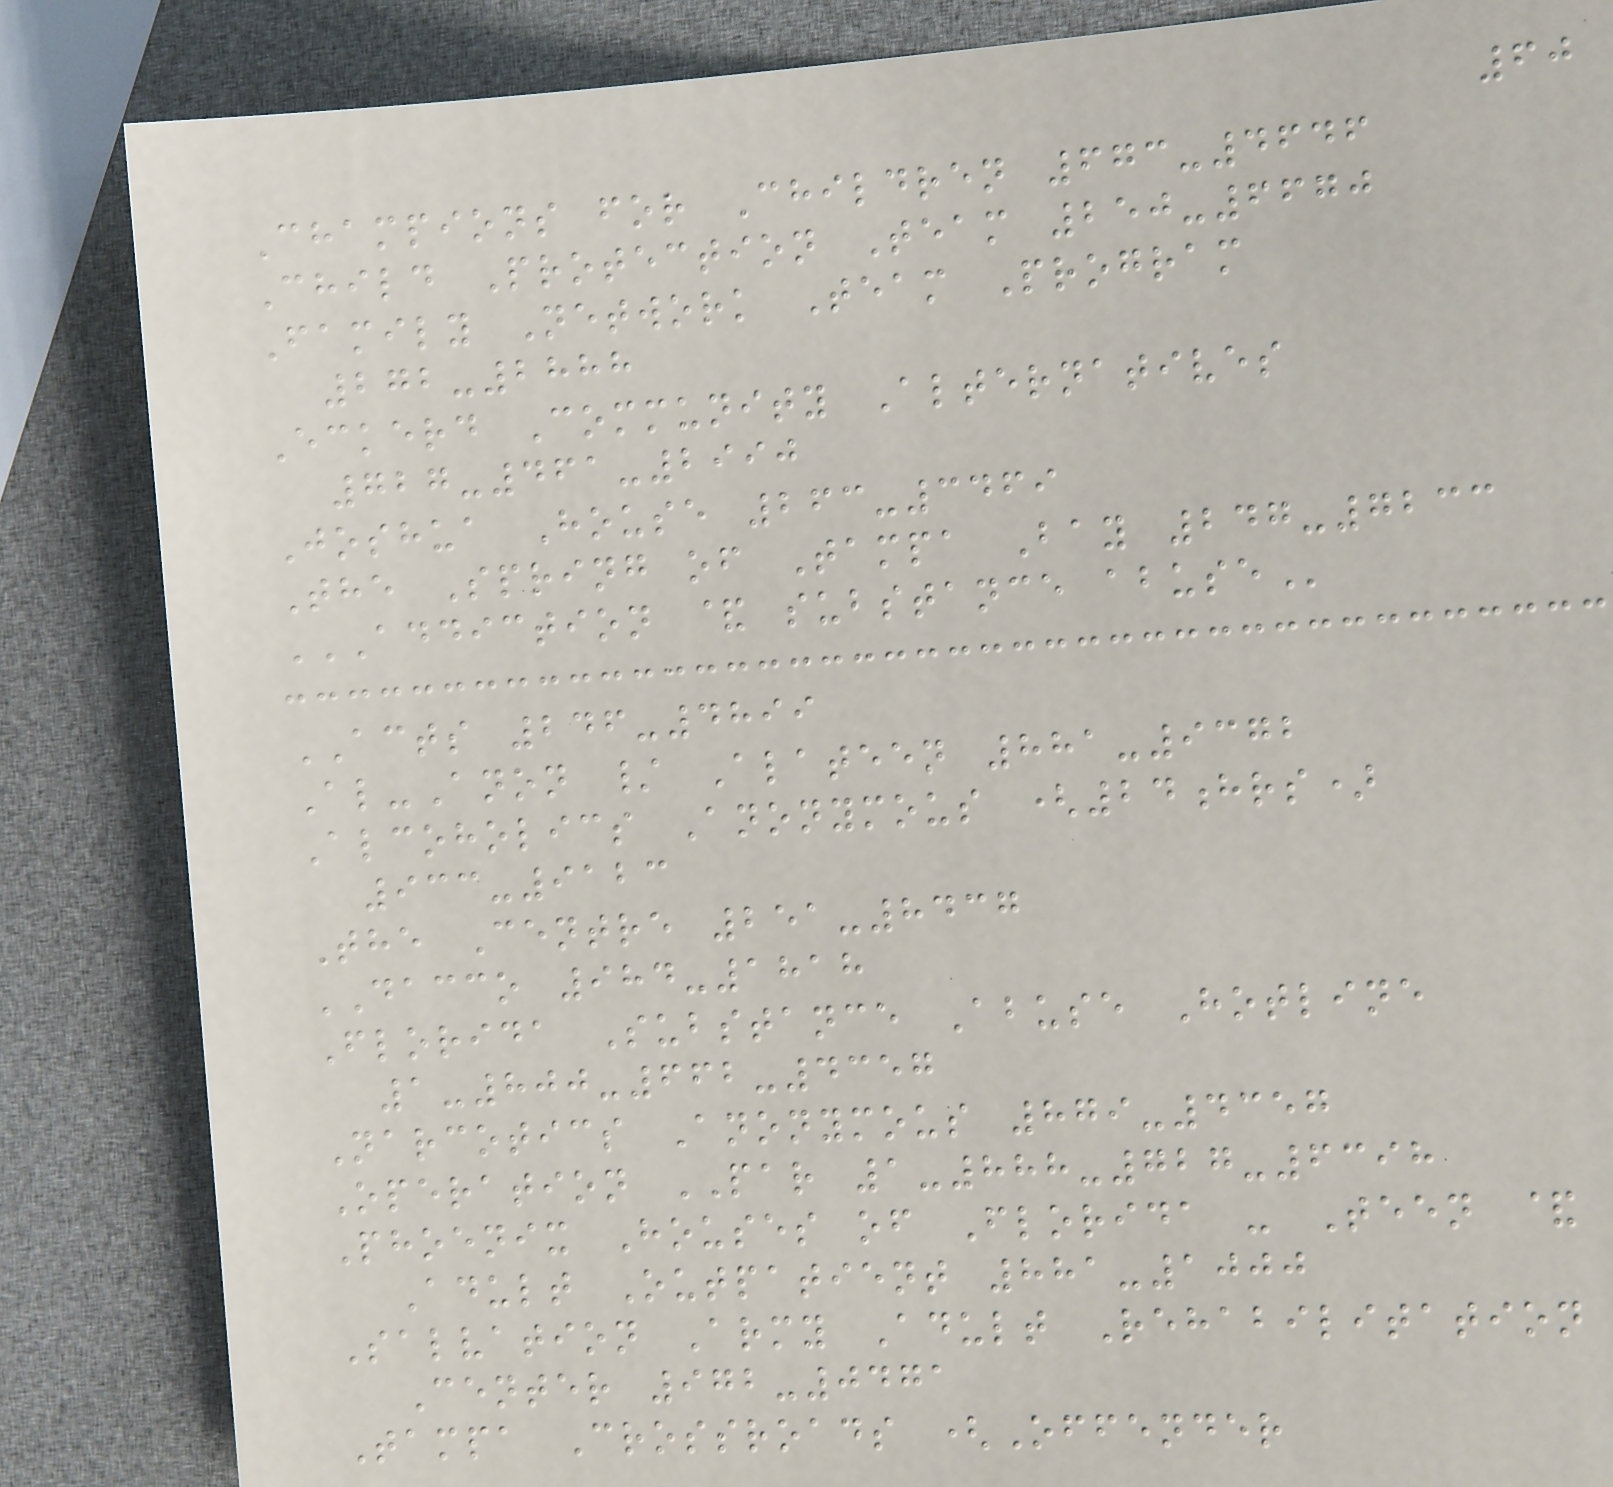60
Champions for Children 673-4646
Child Protection Team 250-6670
Family Network Team Program
272-2888
Eckerd Community Alternatives
727-461-2990
Joshua House 263-3469
The Spring of Tampa Bay 247-7233
ADDICTION & SUBSTANCE ABUSE
ACTS 246-4899
Al-Anon / Alateen 881-9372
Alcoholics Anonymous (24hrs)
933-9123
The Centre 251-8437
DACCO 984-1818
Florida Substance Abuse Hotline
1-800-662-4357
Narcotics Anonymous 879-4357
Operation PAR 1-888-727-6398
Phoenix Houses of Florida - Teen &
Adult Outpatient 881-1000
Salvation Army Adult Rehabilitation
Center 972-0471
Tampa Crossroads (Offender
